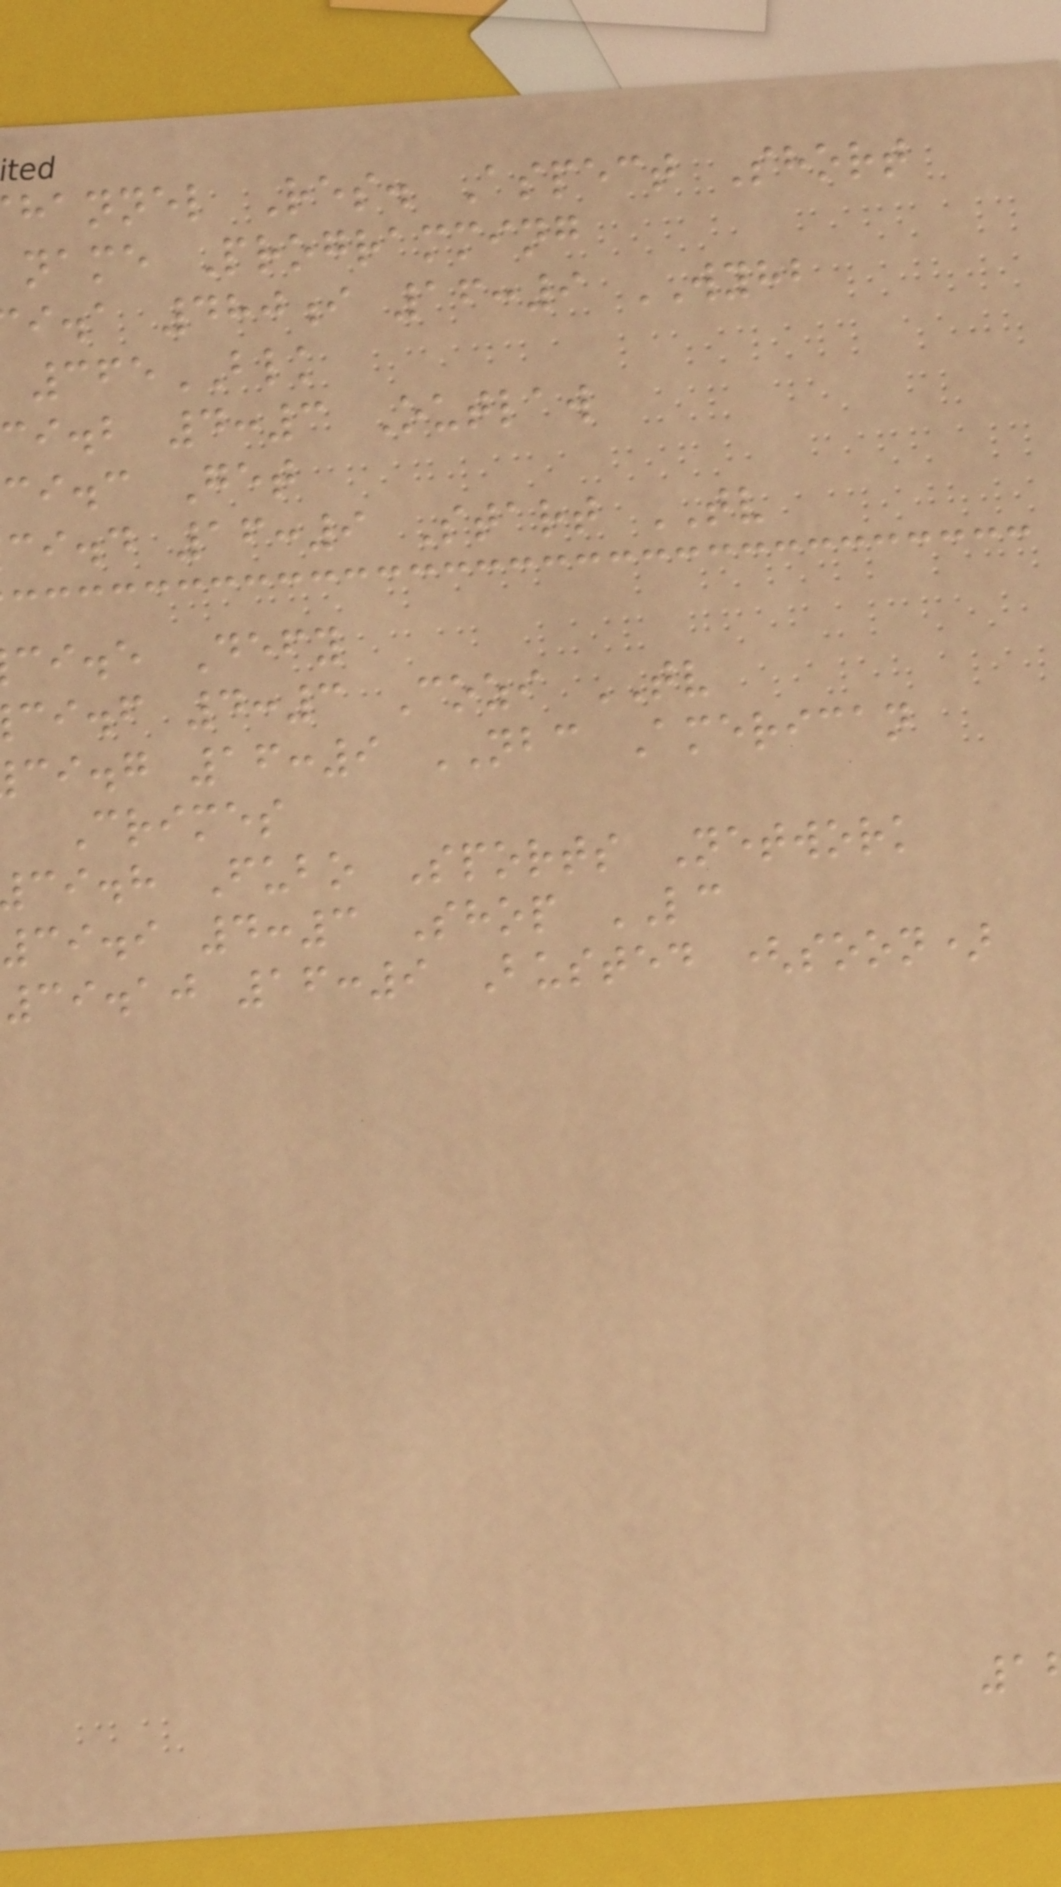hannel Res. Aspect Short
name Programming
i.a 480i 16:9 WYHB
365BLK
ci.b 4:3 Outlaw
ci.c Get
ci.d 16:9 Start TV
ci.e Defy
ci.f 4:3 Cozi TV
ci.g 16:9 NBC American
Crimes
ci.h Fubo Sports Network
39.9 4:3 Shop LC
39.10 16:9 Busted (soon)
